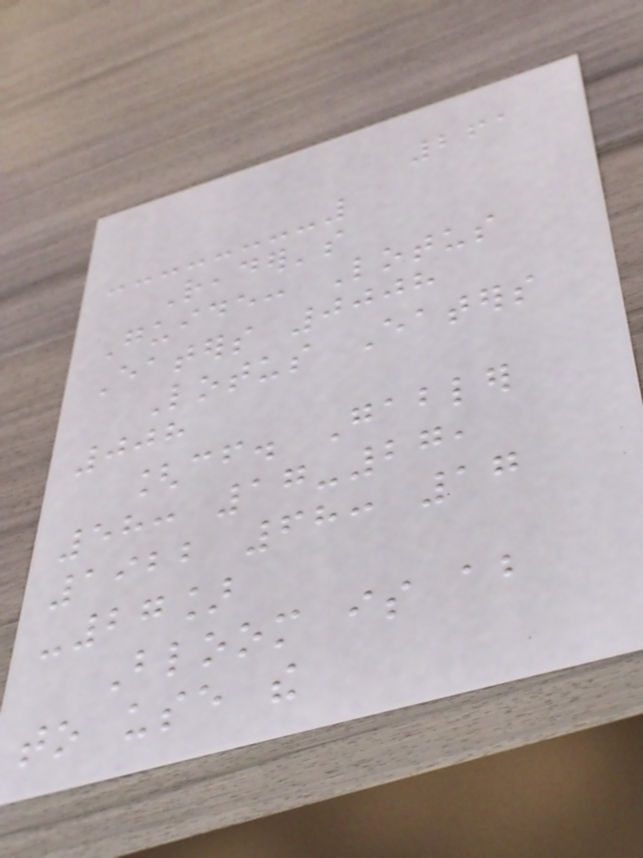261
Reader's
Guide: Lotus
Eaters 0008
Lotus Eaters
008
[cf. Gabler
58: 17-27,
1922 68: 17
-27]
Bloom is about
to use the
